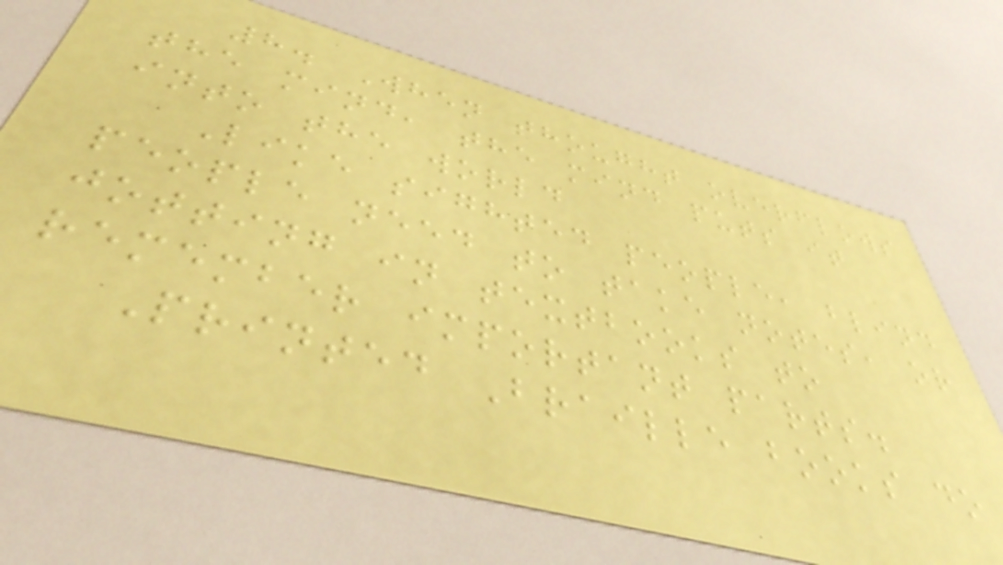8. When thought overflows
the mind, the mind puts it
into the world
Like sighted people, blind
people need to take notes, or
jotting in textbooks to
remember important parts.
Printed Braille books do
